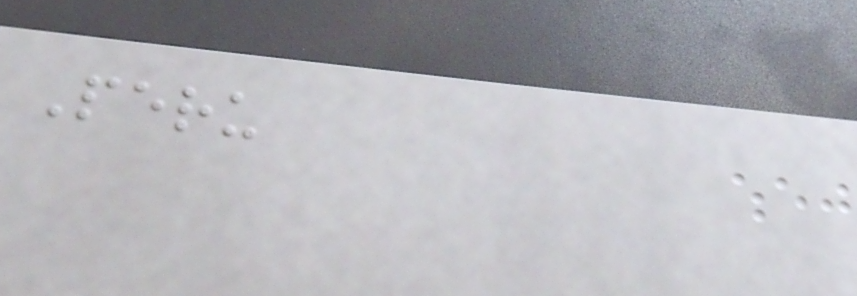Peru
